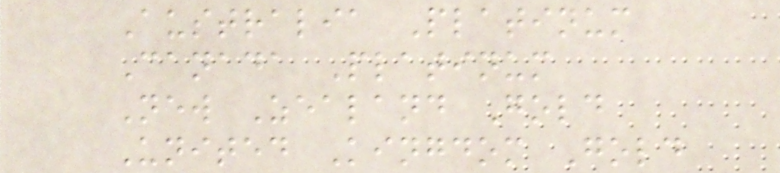Australia Platinum
Canada Platinum
New Zealand Gold
United Kingdom Gold
